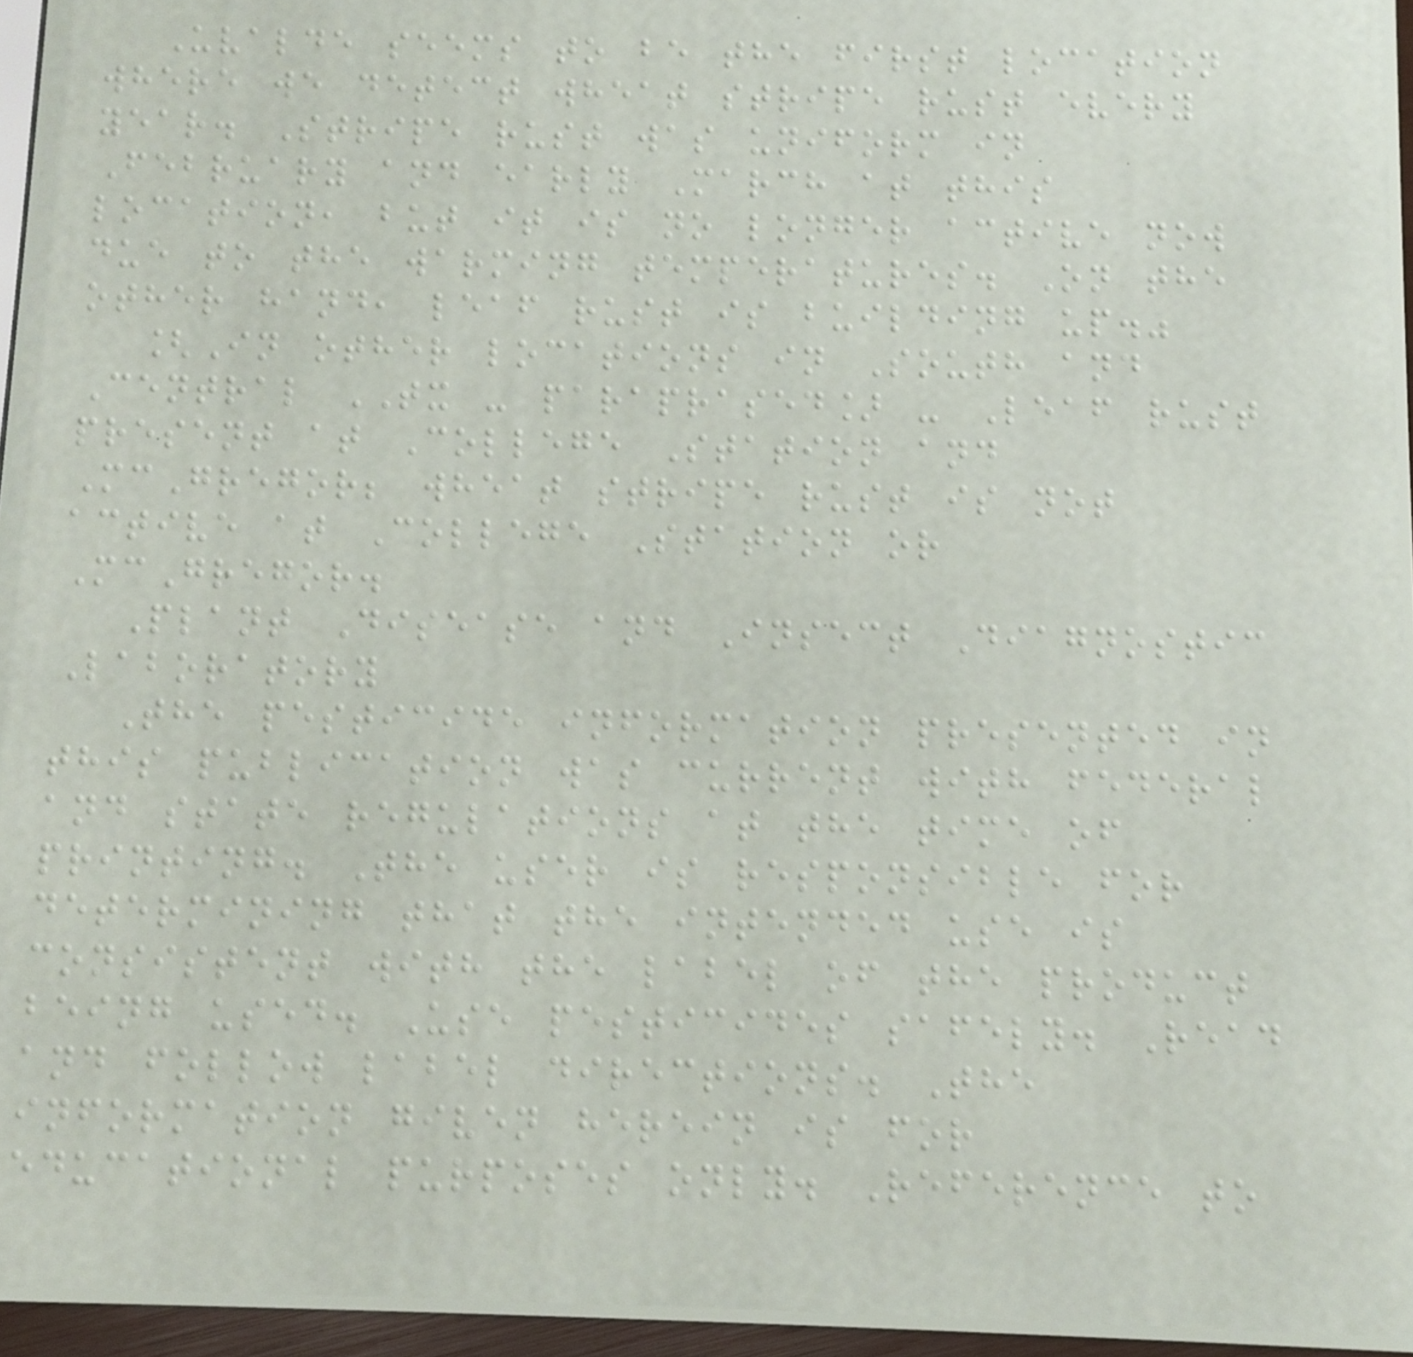Uvalde seems to be the first location
where we detect wheat stripe rust every
year. Stripe rust was uniform in
February and early March at this
location, but it is no longer active now
due to the warming temperatures. On the
other hand, leaf rust is building up."
[In other locations in South and
Central TX - paraprased] - Leaf rust
present at College Station and
McGregor; wheat stripe rust is not
active at College Station or
McGregor.
Plant Disease and Insect Diagnostic
Laboratory
The pesticide information presented in
this publication was current with federal
and state regulations at the time of
printing. The user is responsible for
determining that the intended use is
consistent with the label of the product
being used. Use pesticides safely. Read
and follow label directions. The
information given herein is for
educational purposes only. Reference to
